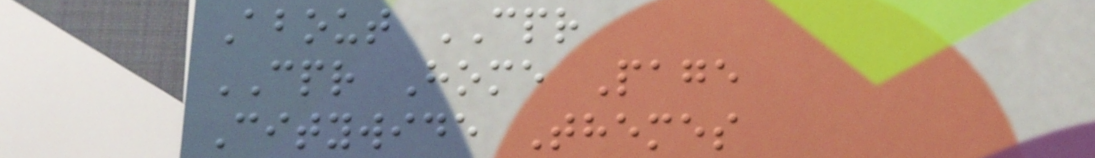About CPR
CPR Home Page
Citywide Themes
